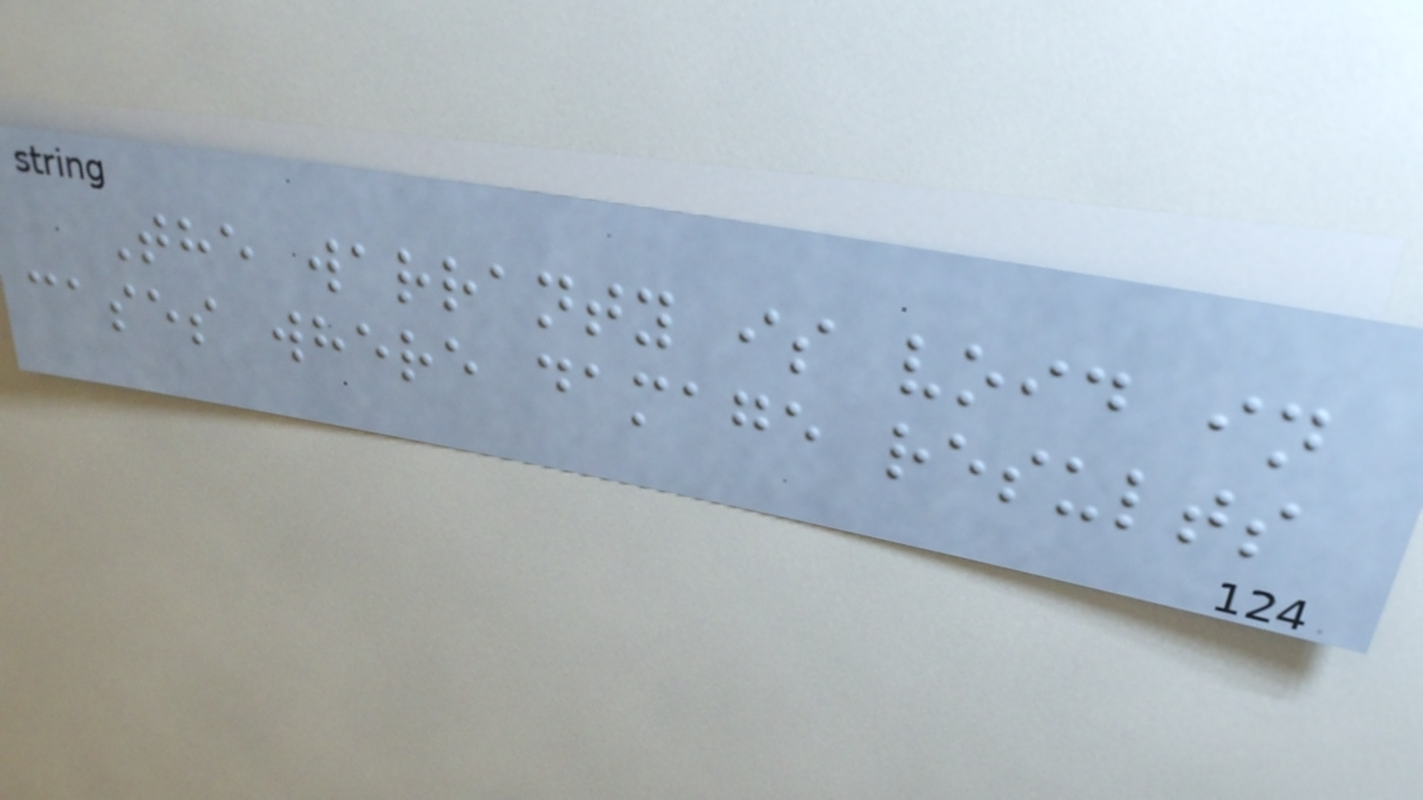The warranty is void in
cases where damage results
